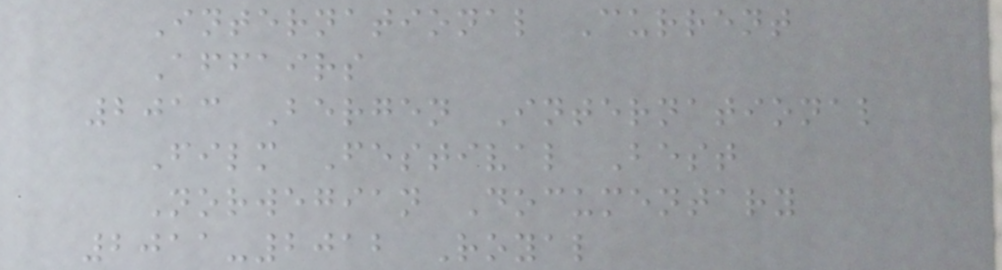International Current
Affairs
2013 Bergen International
Film Festival Best
Norwegian Documentary
2011-2012 Royal
